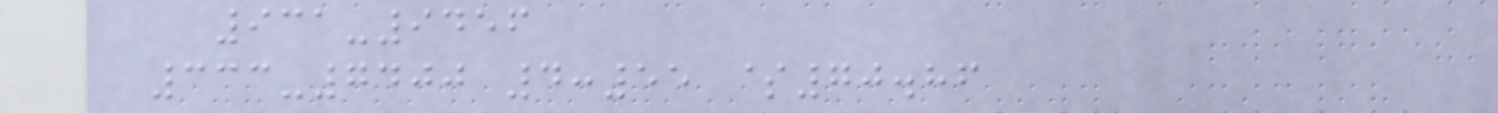931-9456
333-7400 4:55 $70.86
